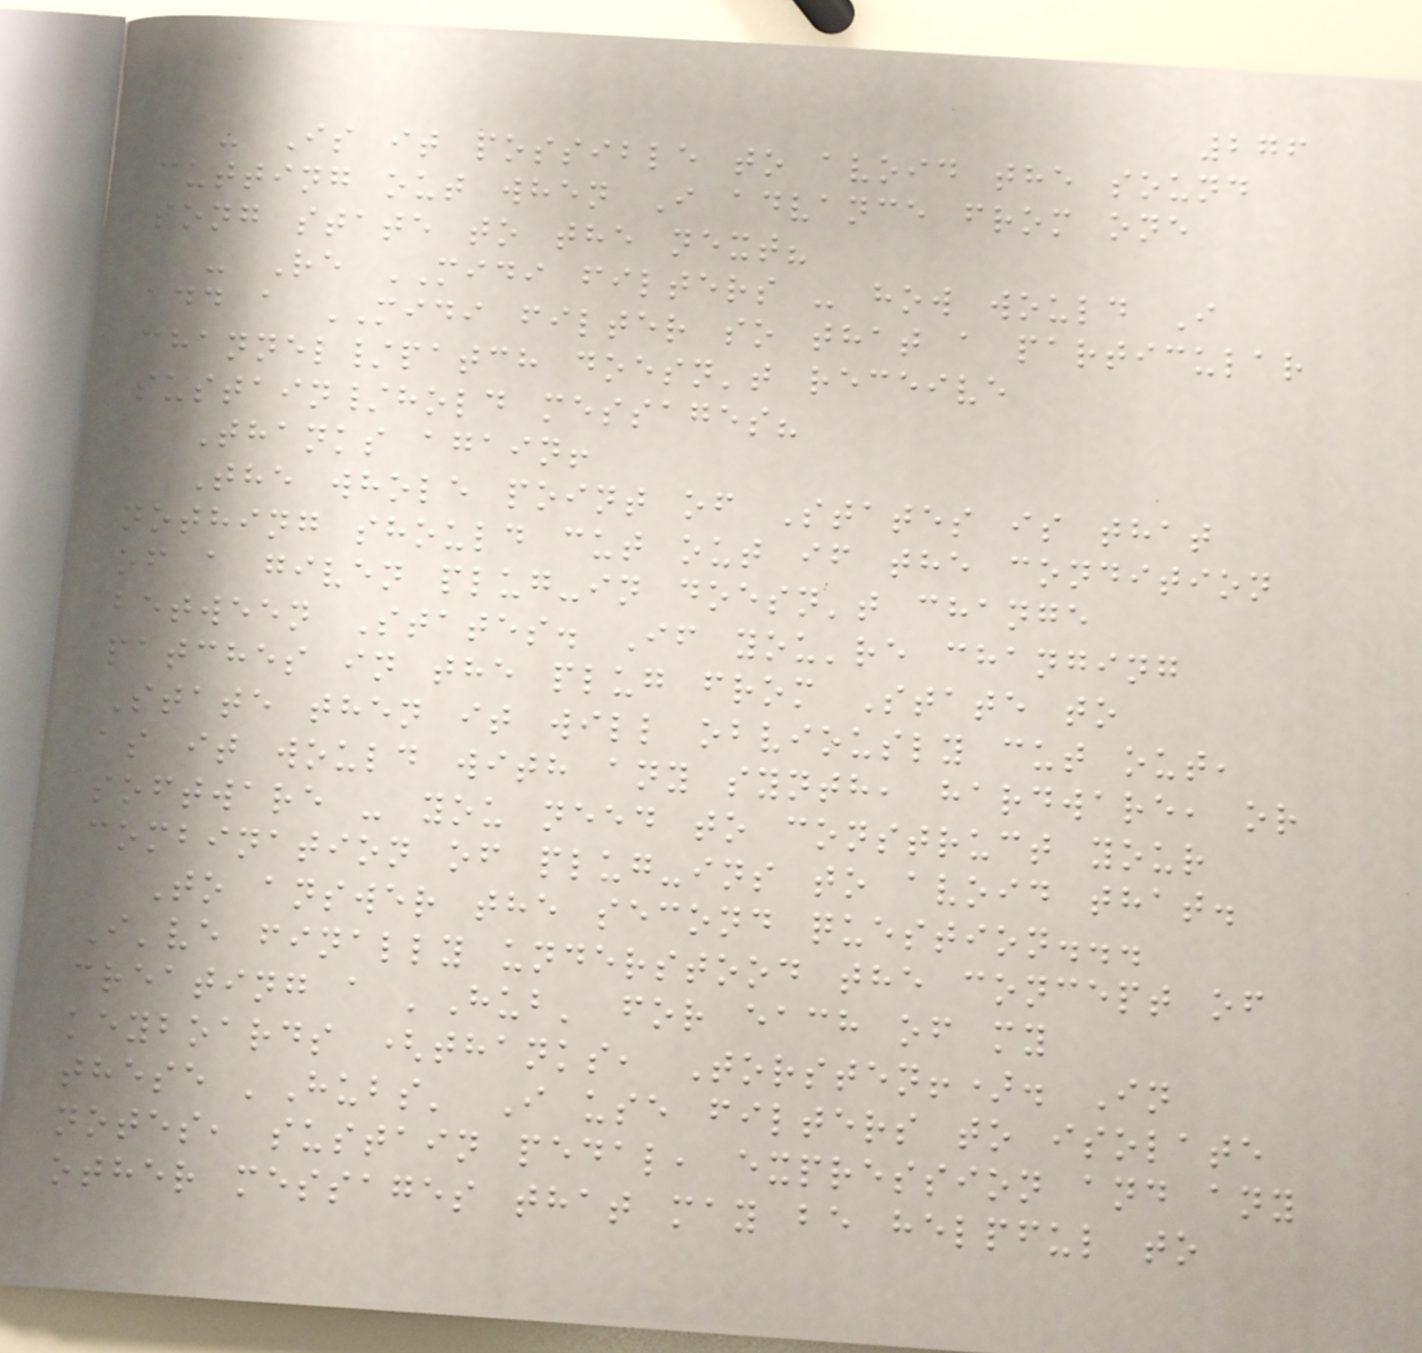276
- Is it possible to avoid the sound
cutting out when I advance from one
song state to the next?
- Re MIDI filters - how would I
add a MIDI filter so that a particular
channel/patch doesn't receive
sustain/hold messages?
Thanks again!
The whole point of States is that
nothing should cut out if the condition
of a given plug-in doesn't change
between States. If you're changing
patches in the plug from State to
State then it will obviously cut out,
as it would with any synth, hardware, or
software - you need to construct your
combination of plug-ins to avoid that.
To answer the second question...
I've finally understood the concept of
creating a 'Hub' for each of my
keyboards (thanks, Torsten!). In
these 'Hubs' I use filters to isolate
notes, sustain pedal, expression and any
other messages that may be helpful to
